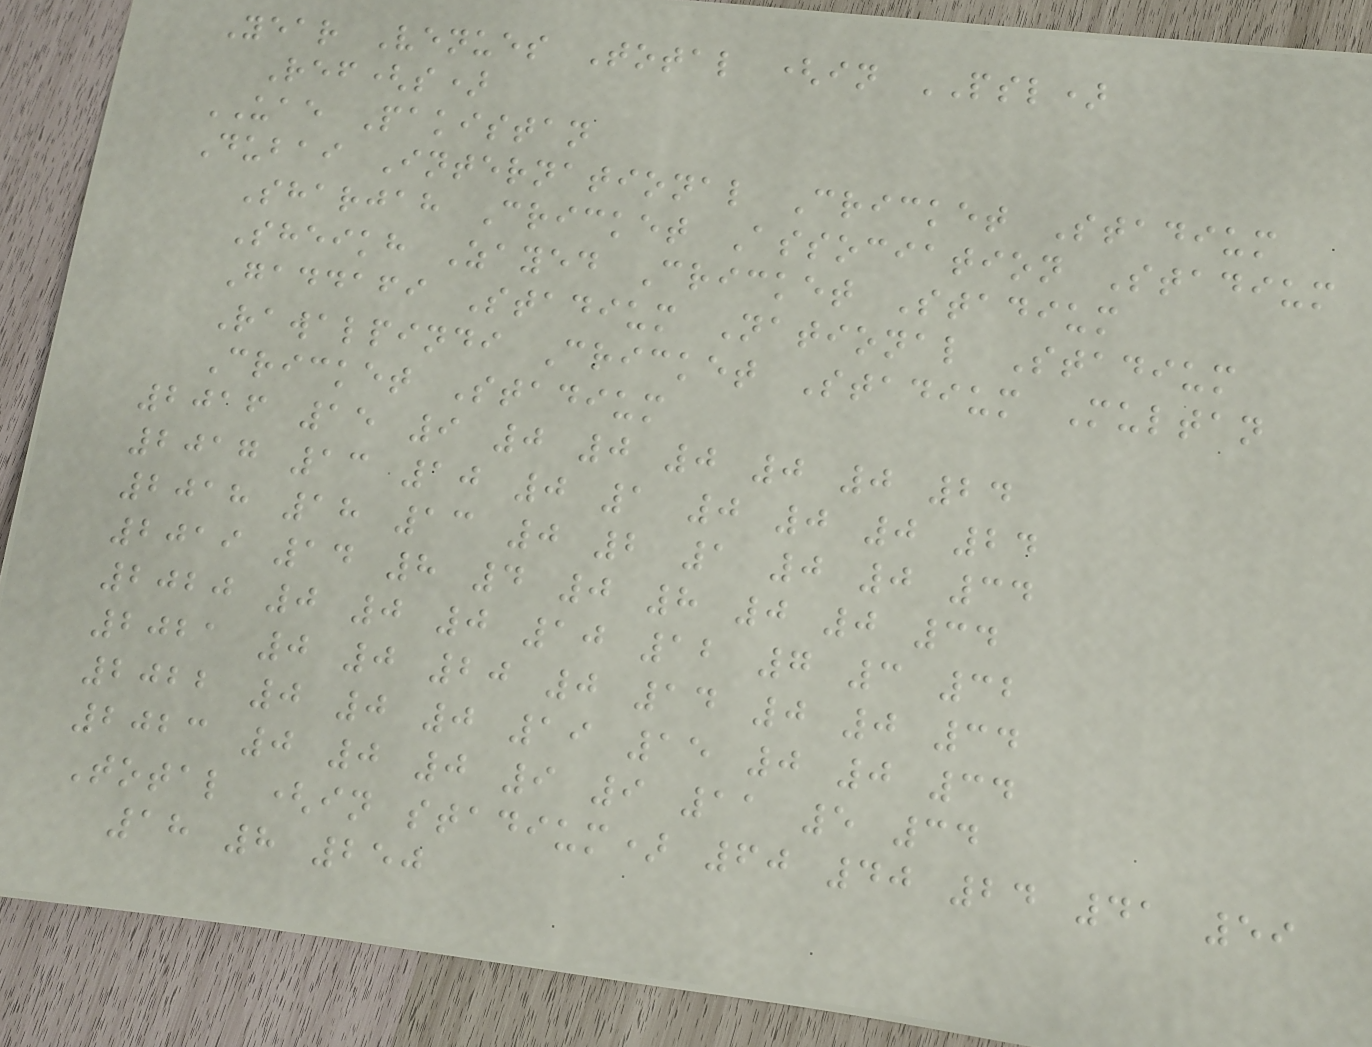Year Venues Total (in PSL)
Ref(s)
UAE Pakistan
Dubai International Cricket Stadium
Sharjah Cricket Association Stadium
Sheikh Zayed Cricket Stadium
Gaddafi Stadium National Stadium
Rawalpindi Cricket Stadium Multan
Cricket Stadium
2016 15 9 0 0 0 0 0 24
2017 13 10 0 1 0 0 0 24
2018 18 13 0 2 1 0 0 34
2019 14 8 4 0 8 0 0 34
2020 0 0 0 10 12 7 3 32
2021 0 0 20 0 14 0 0 34
2022 0 0 0 19 15 0 0 34
2023 0 0 0 9 9 11 5 34
Total (in stadium) 60 40 24 41 59
18 8 250
